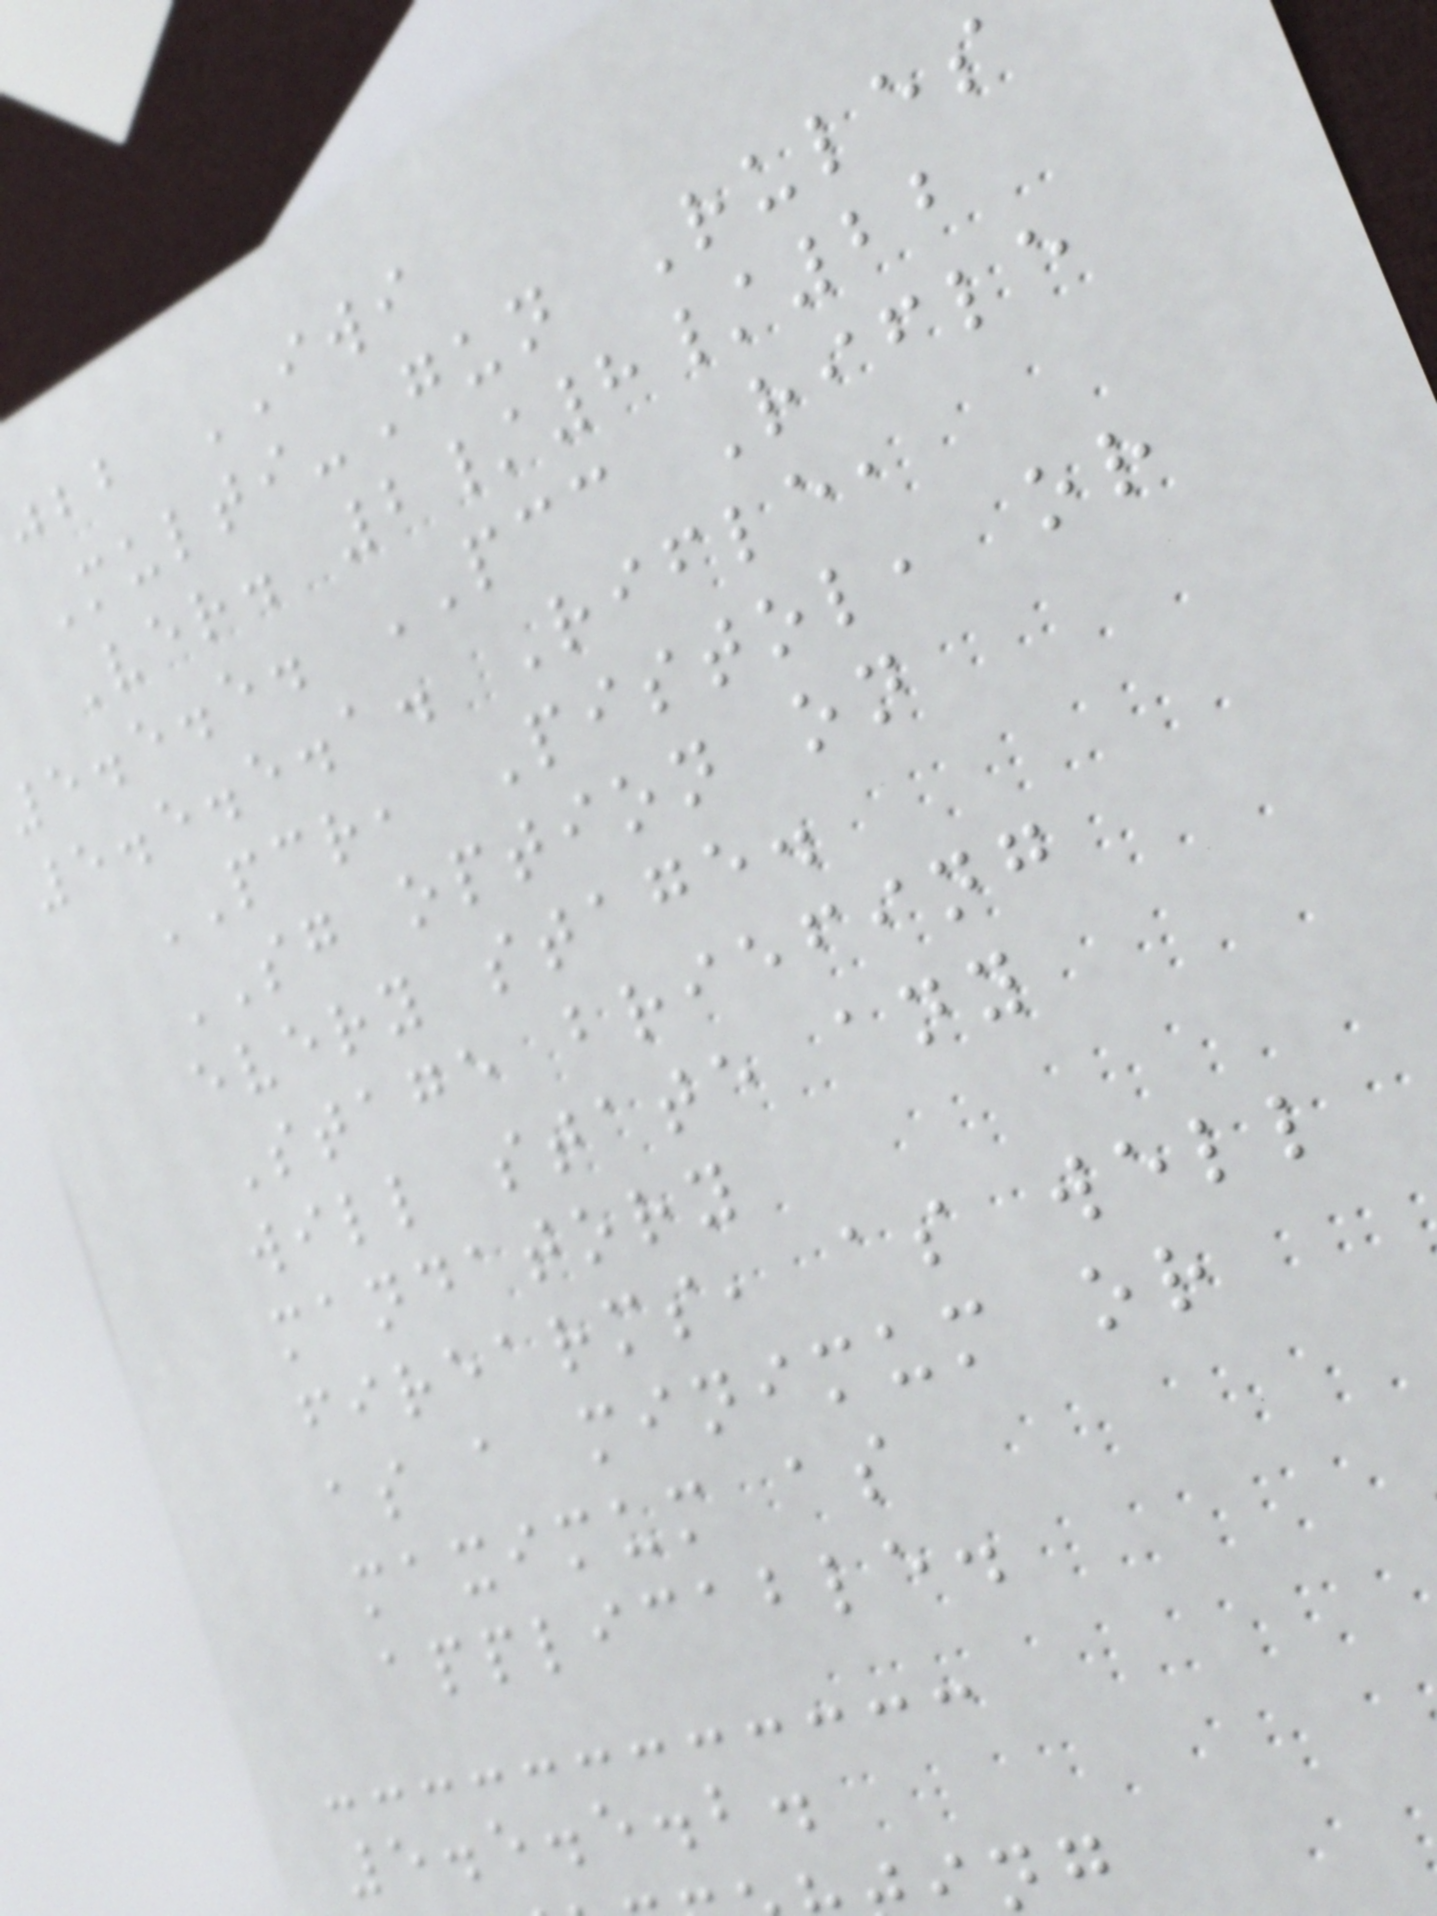jbb IWI
Multi-Gun Rules
Ver. 2/8/22
5.5.5. PCC Rifle
5.5.5.1. Rifle,
PCR, Pistol, or
SG option on
every stage.
Stage briefing
will state any
mandatory
firearms, as well
as a minimum or
maximum as
applicable.
5.5.5.2.
